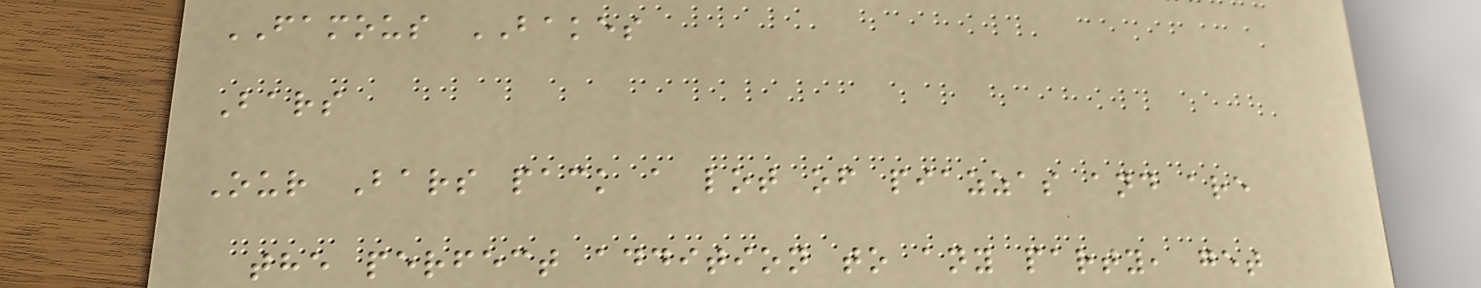FAMOUS BAKES
Bars
Our Bars pack a lot of piazzas and are
the perfect addition to any party, get
